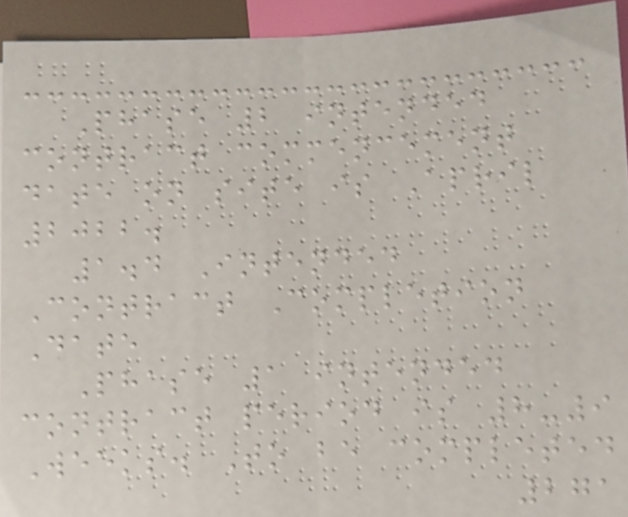Phase 2 intended
contract commencement
date on site is April
2022.
1.4 Intended
Contract Completion
Date
Phase 1 intended
contract period is 8-9
Weeks. To be completed
271
